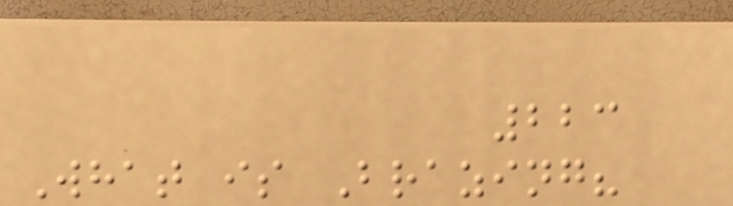223
What is Brazing?
